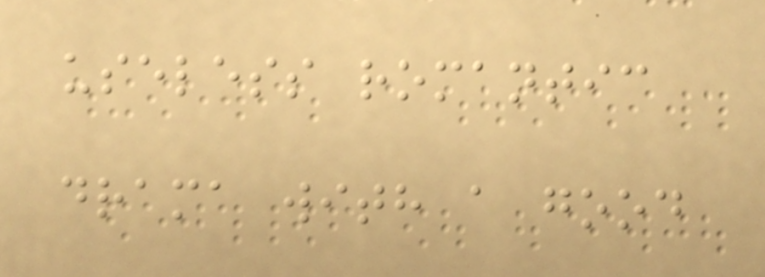useless romantic
drama with a good
